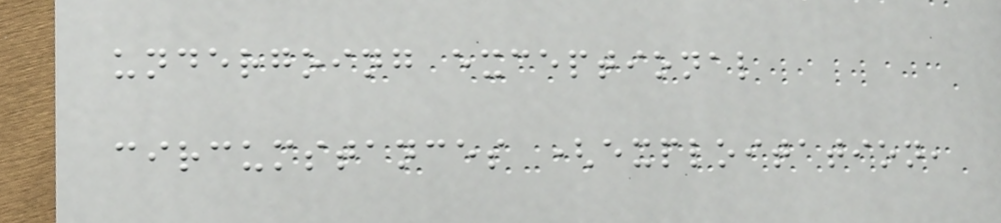undergoing exceptional
circumstances (exploitation,
